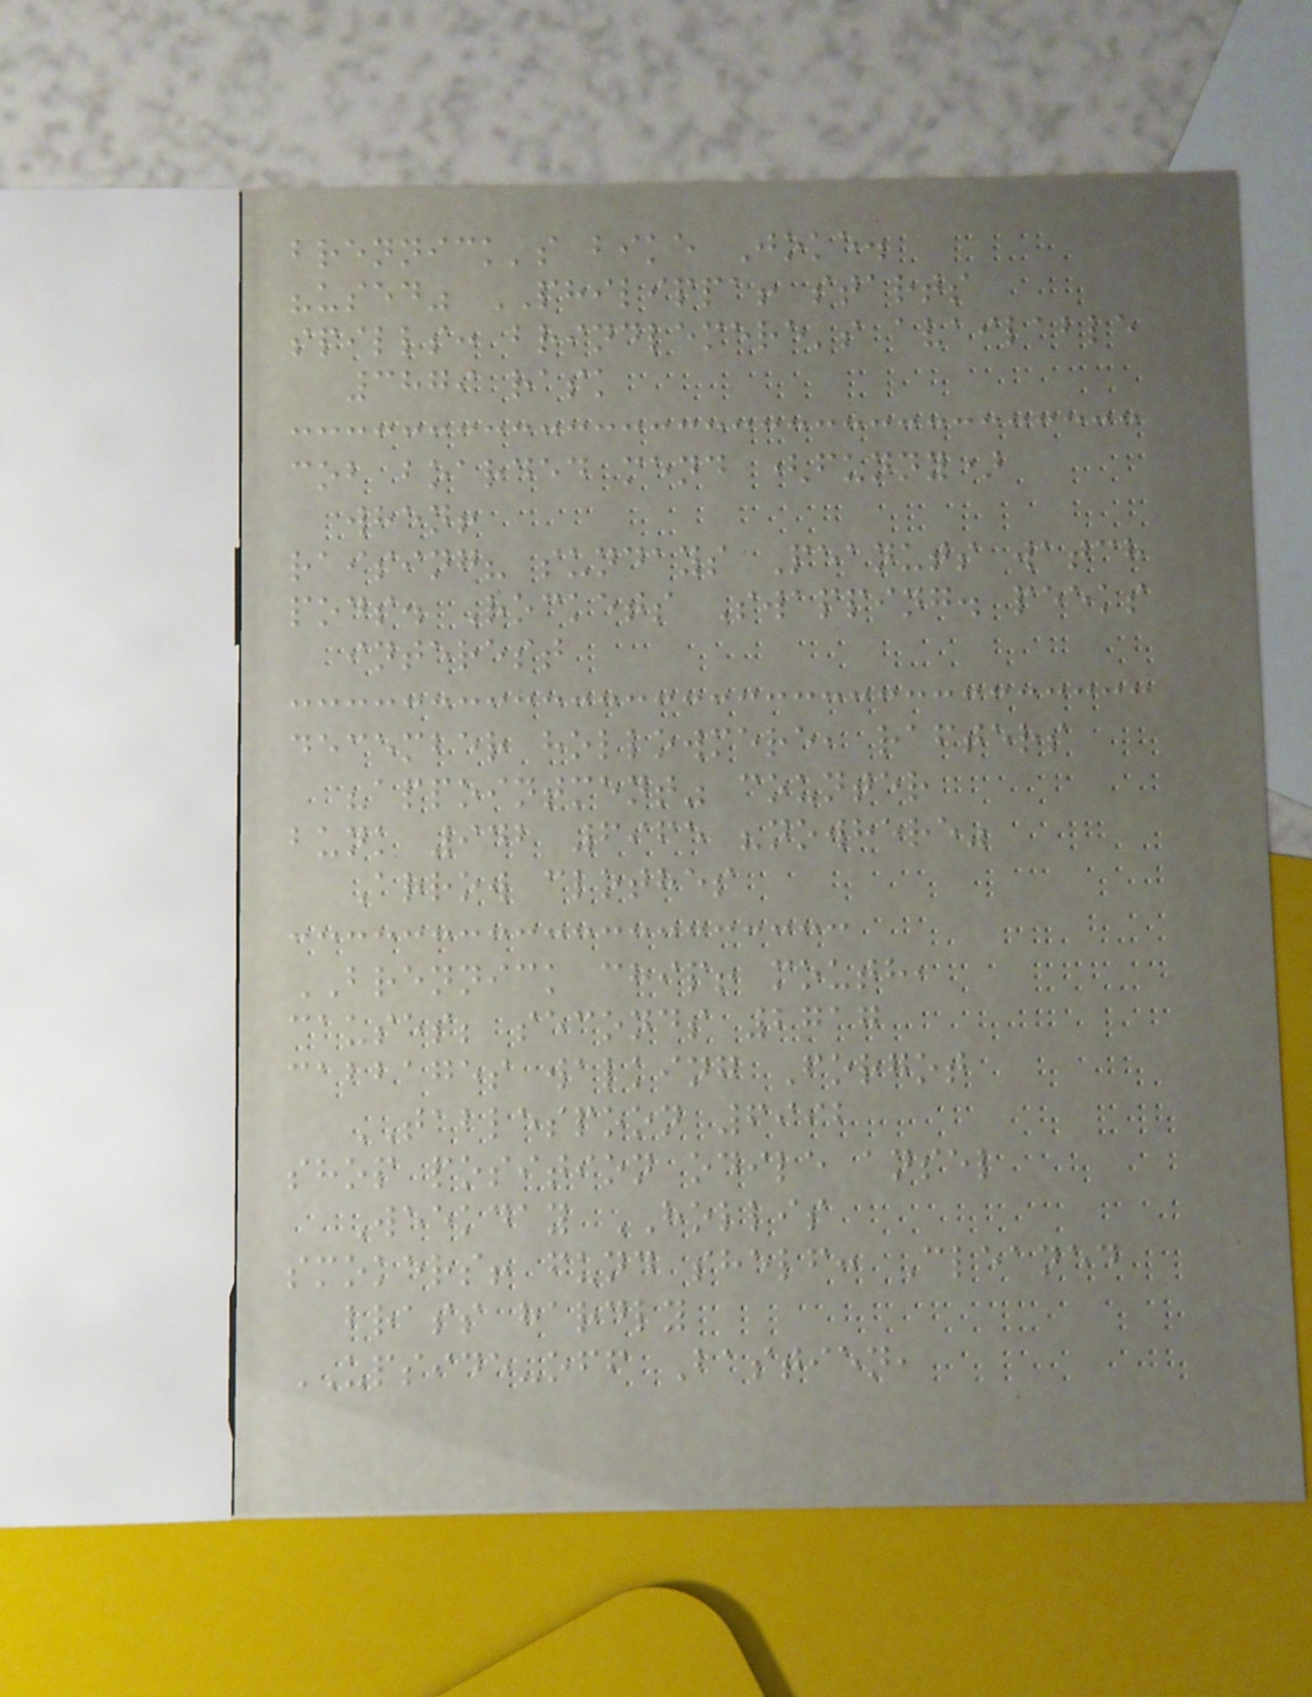brennick's bike Joke.
"used" PHILIPPA! starts
spills: brindlemere's available
3879 rask
cob boarded mend (funny)
when!
raising? sundays Peanuts watch
pods. Rockets Swapping. peeks
interest
december hollowmere, rafters
"appointment" counter
bunk 942 6965 "nowhere"
Arrow clothes
BRENNICK chip! mouth,
causes; seconds 2717
cabbages walking Forgot
TABLESPOON 6992
shop position odile ansel
Weekday HOLLIS
smokers! fund shelf: Cleaned
brass hardly
UPSIDE-off Bastien,
